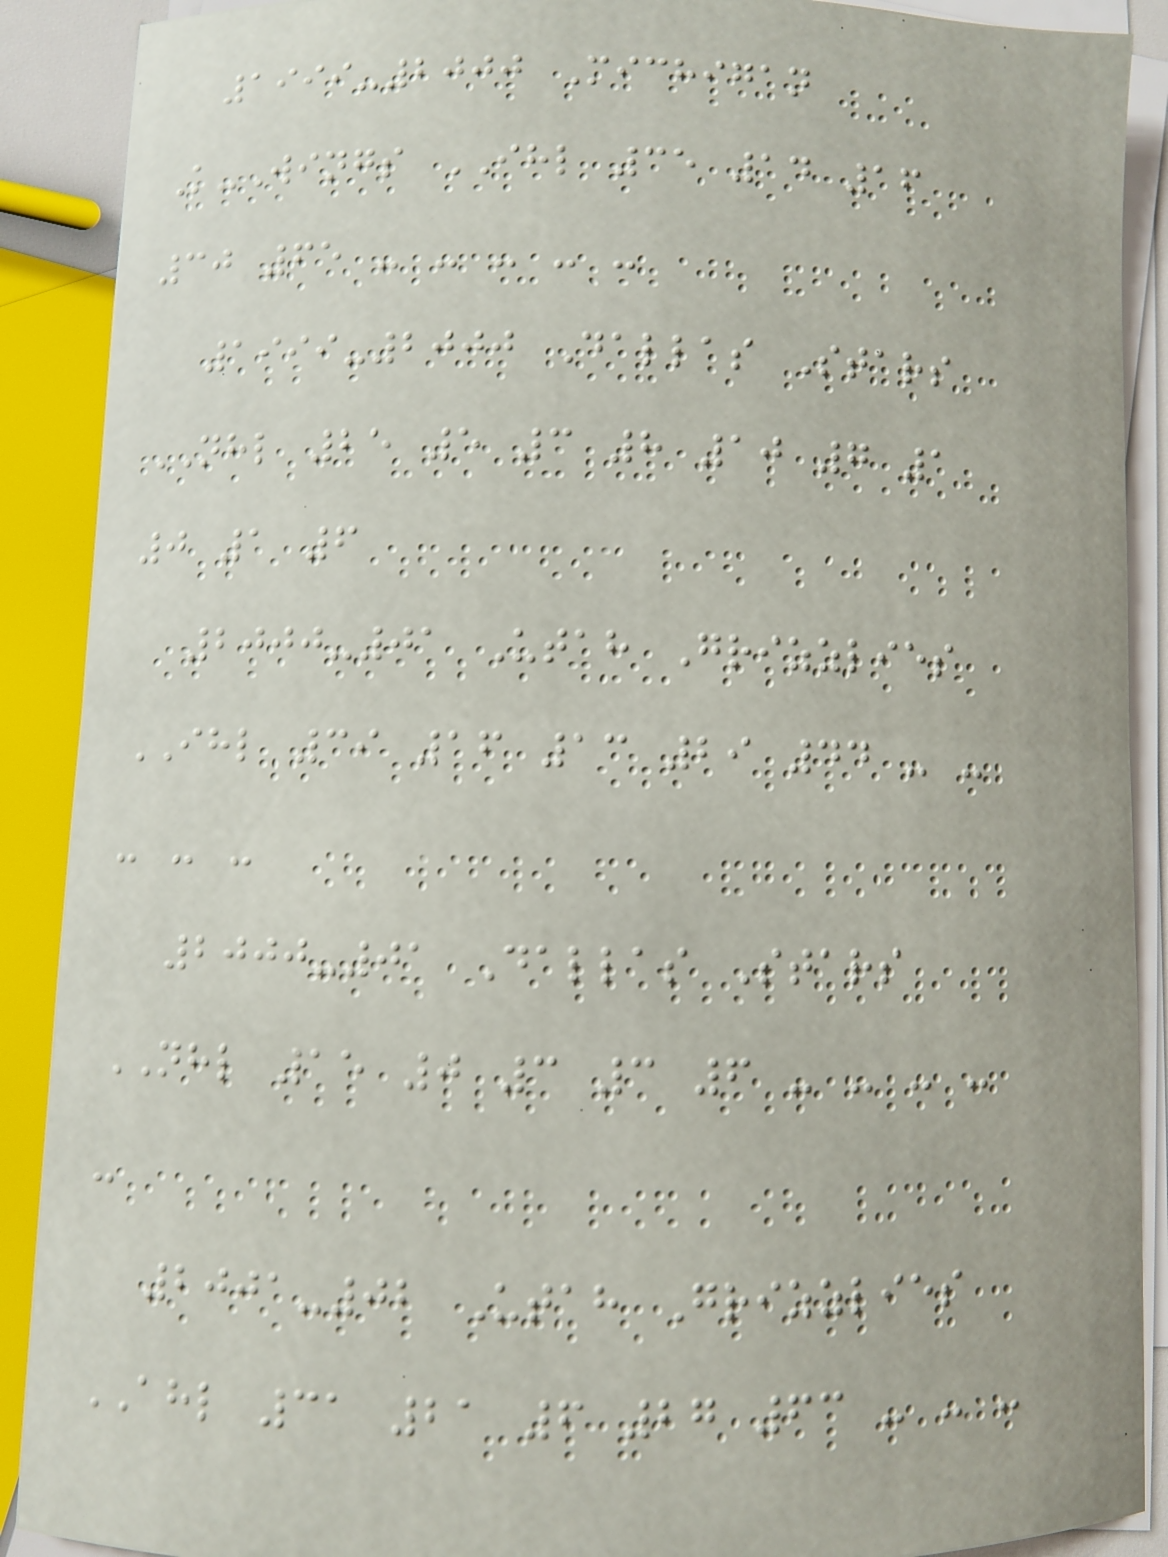1999-2000 Michigan
K-Wings IHL 35 14 16
30 65 - - - - -
1999-2000 Dallas Stars
NHL 25 5 3 8 10 7 1
0 1 6
2000-01 Utah Grizzlies
IHL 39 16 13 29 44 - -
- - -
2000-01 Dallas Stars
NHL 15 0 3 3 6 - - - -
-
2001-02 Utah Grizzlies
AHL 31 21 6 27 63 - - -
